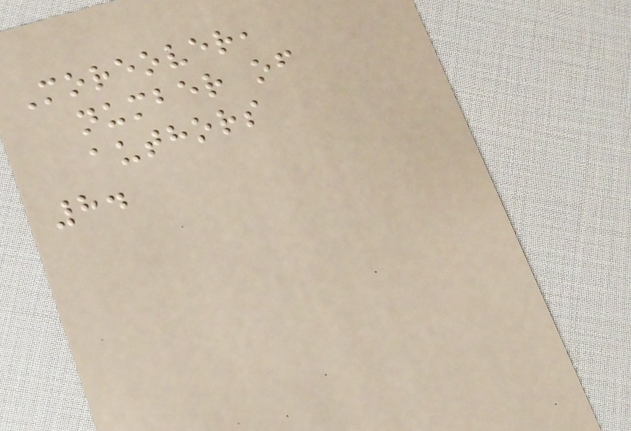Moreover,
number of
authors
8.
